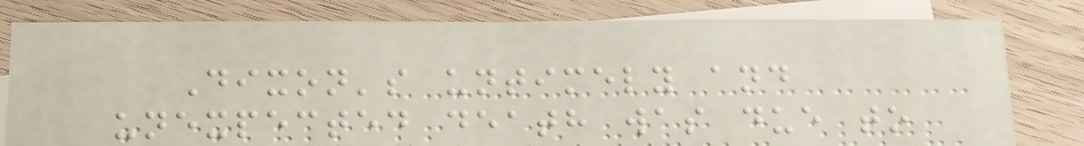Dixon's untimely and
unexpected death was due to
